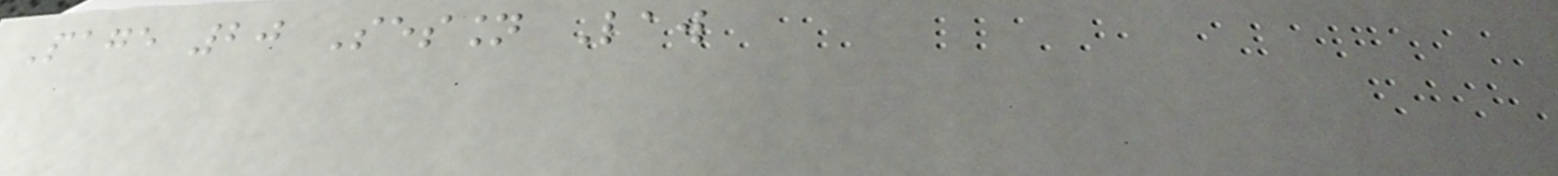Page 20 Session Law
